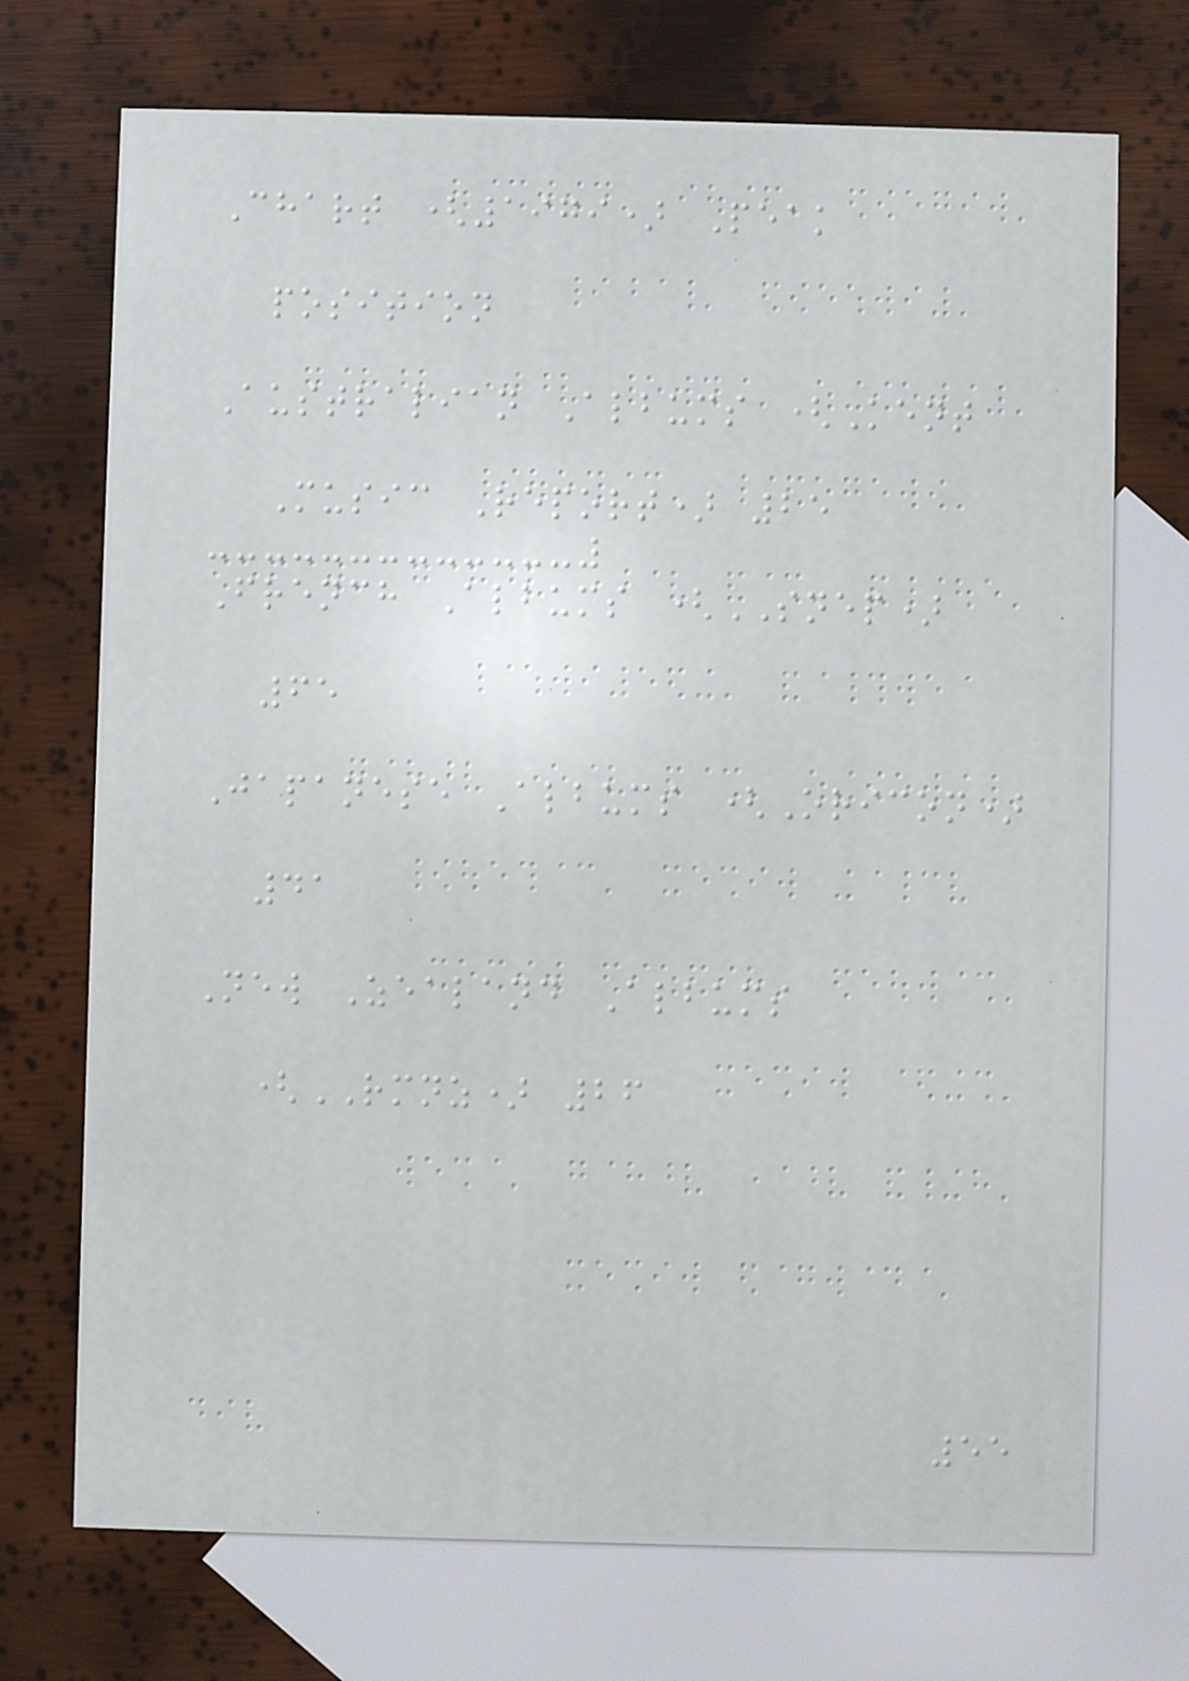Chart (1979) Peak
position
Australian Albums (Kent
Music Report) 25
French Albums (SNEP)
65
Japanese Albums (Oricon)
41
New Zealand Albums
(RMNZ) 26
55
